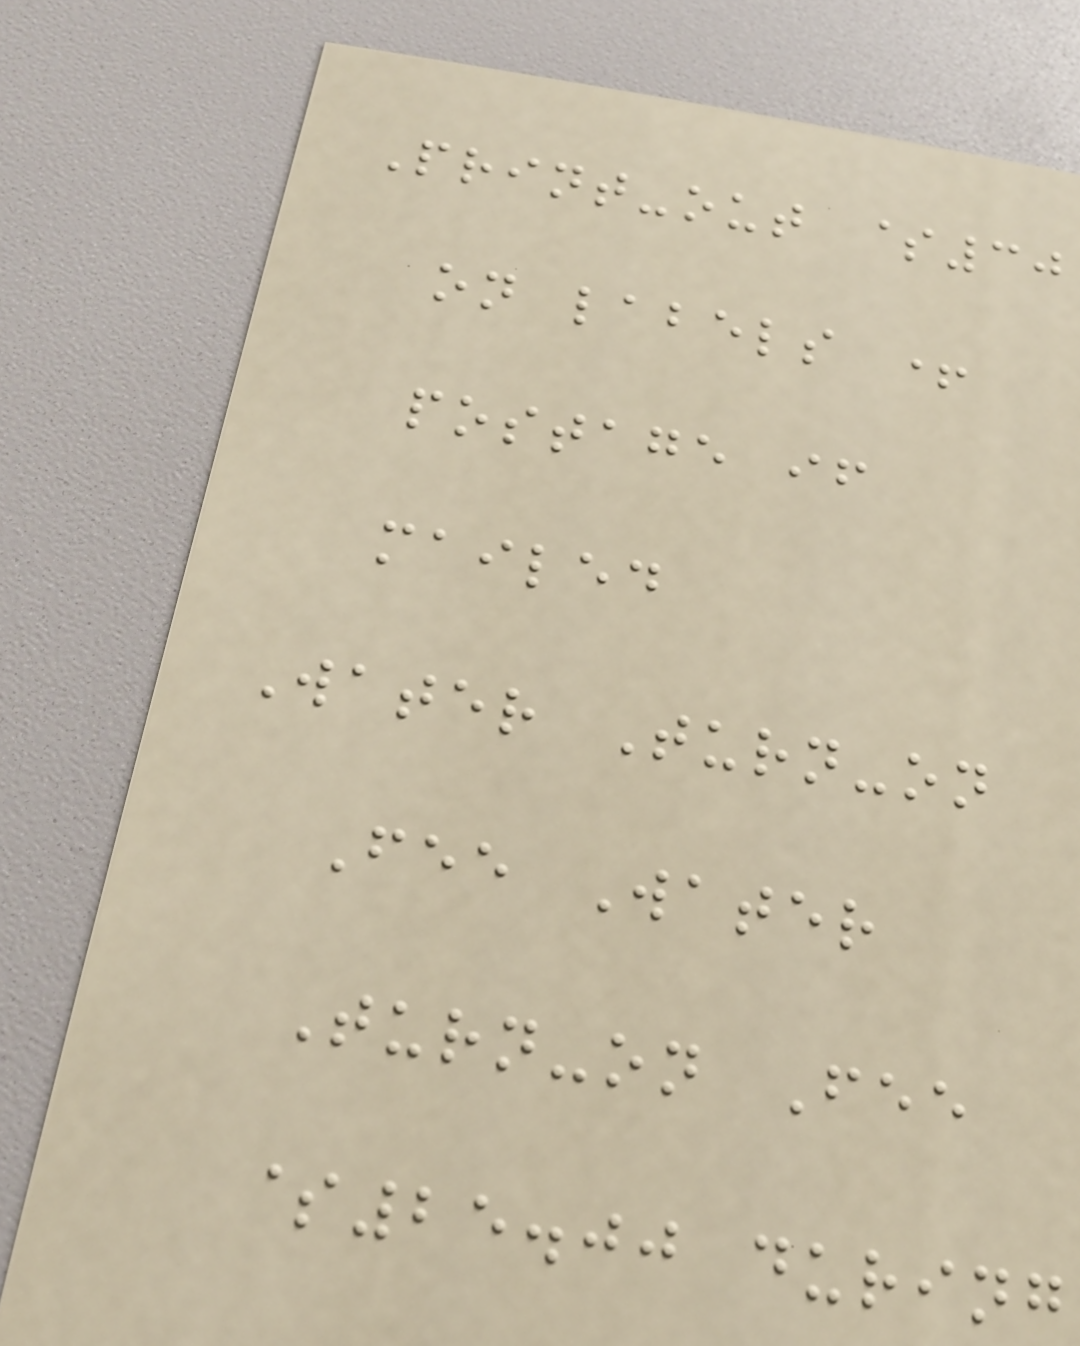Print-out $30
on labels +
postage if
mailed
Water Turn-on
Fee Water
Turn-on Fee
$25.00 during
